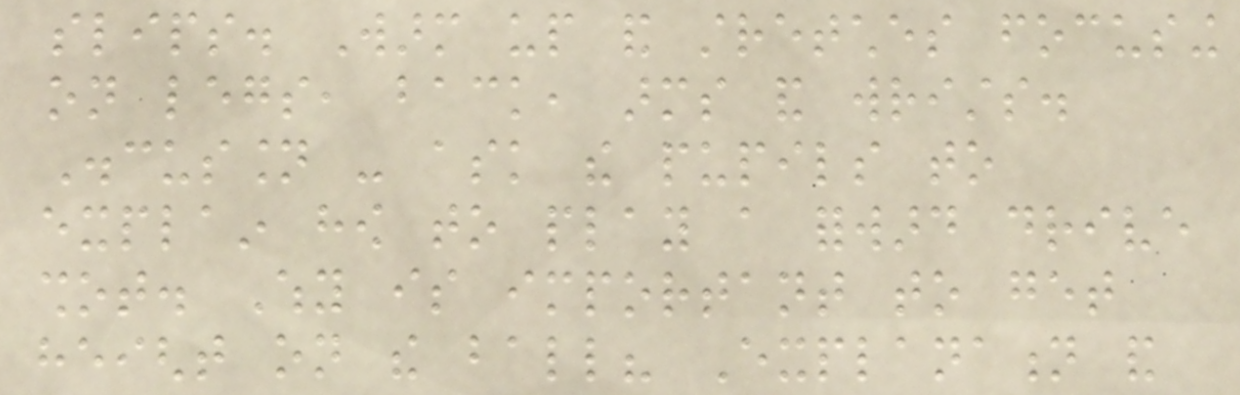slips. Warm up and stretches focusing
on legs, back, arms and wrists.
Discussion - ask the pupils to
explain how to play a forward drive
shot. Why is important to get
height on the ball? Explanation and
